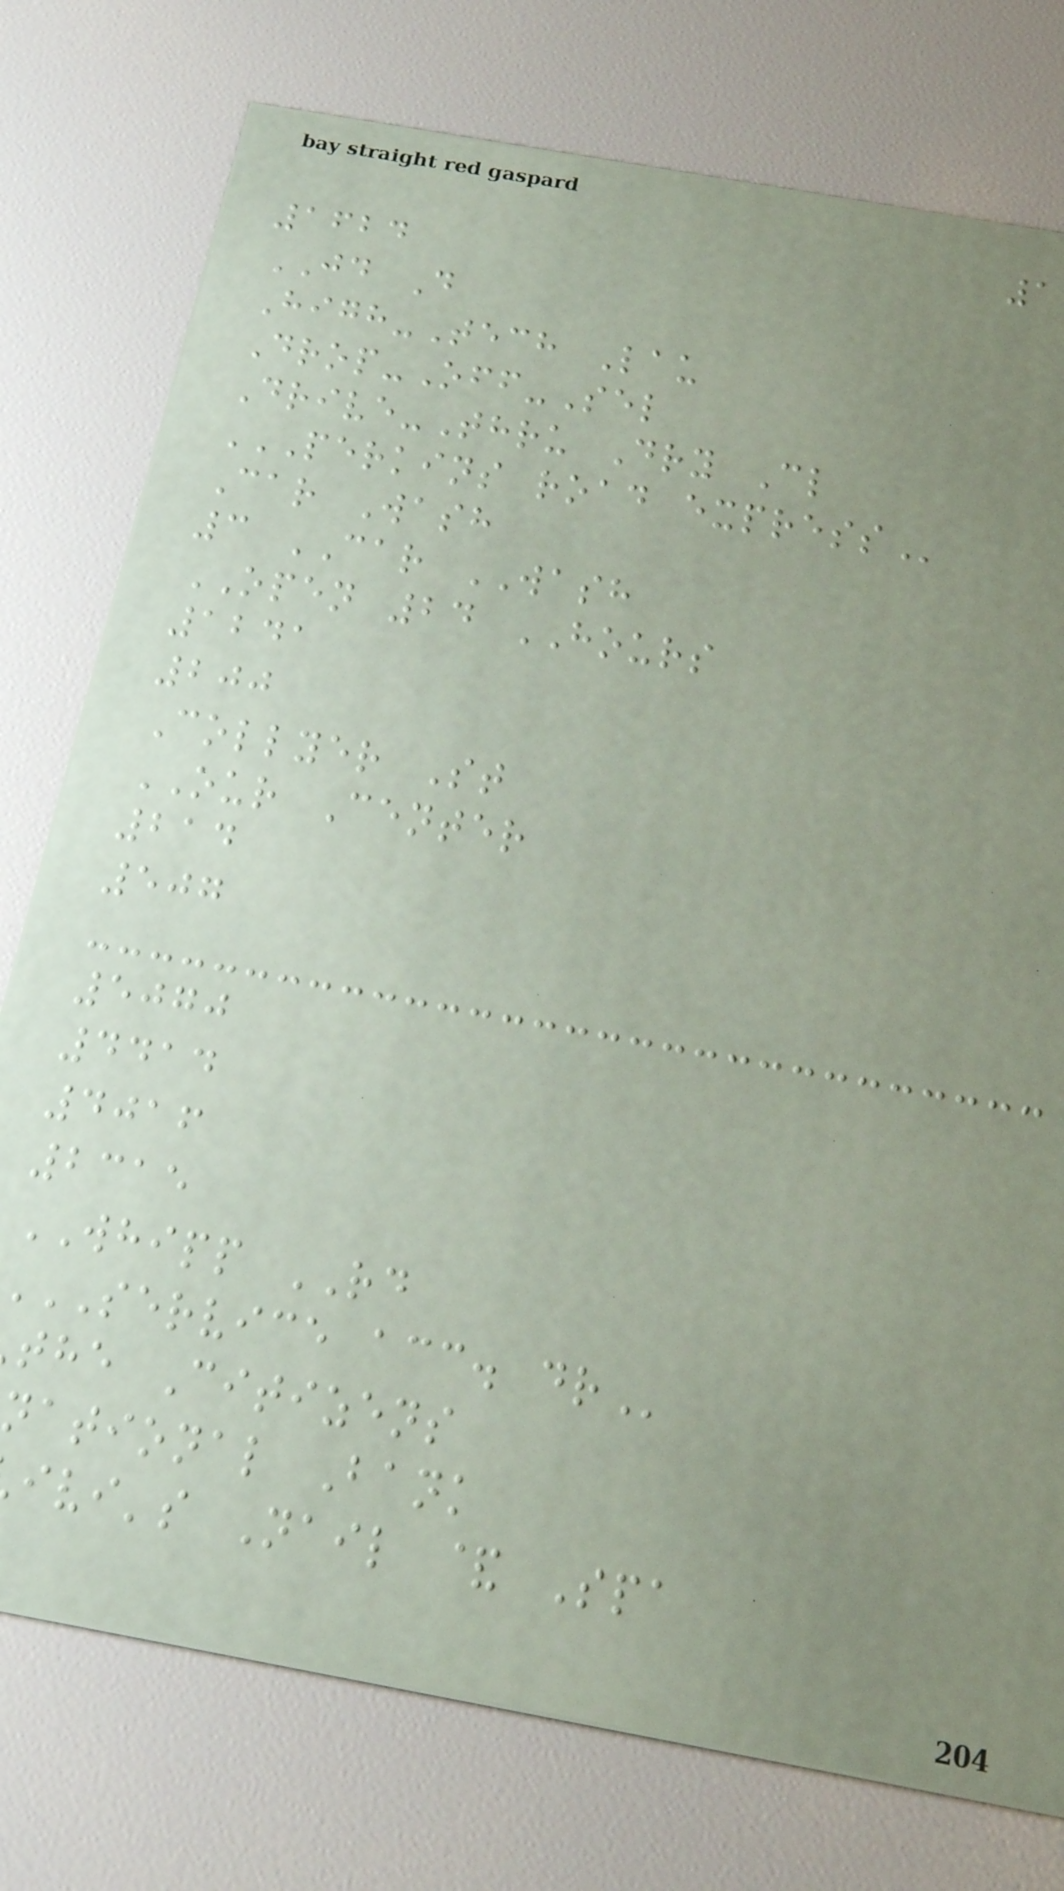1624
JD D
High-Tech Lau
Drop-Off-Sel
Drive-Thru Dry Cl
PERKINS ROAD EXPRESS
Car Wash
3 CAR WASH
OPEN 24 HOURS
1241
200
Collyer St
OUR Center
214
507
5070
4414
4016
2315
WHIPP RD
SERVICE acc.
the Citizens
national Bank
ivi's Nail & Spa
